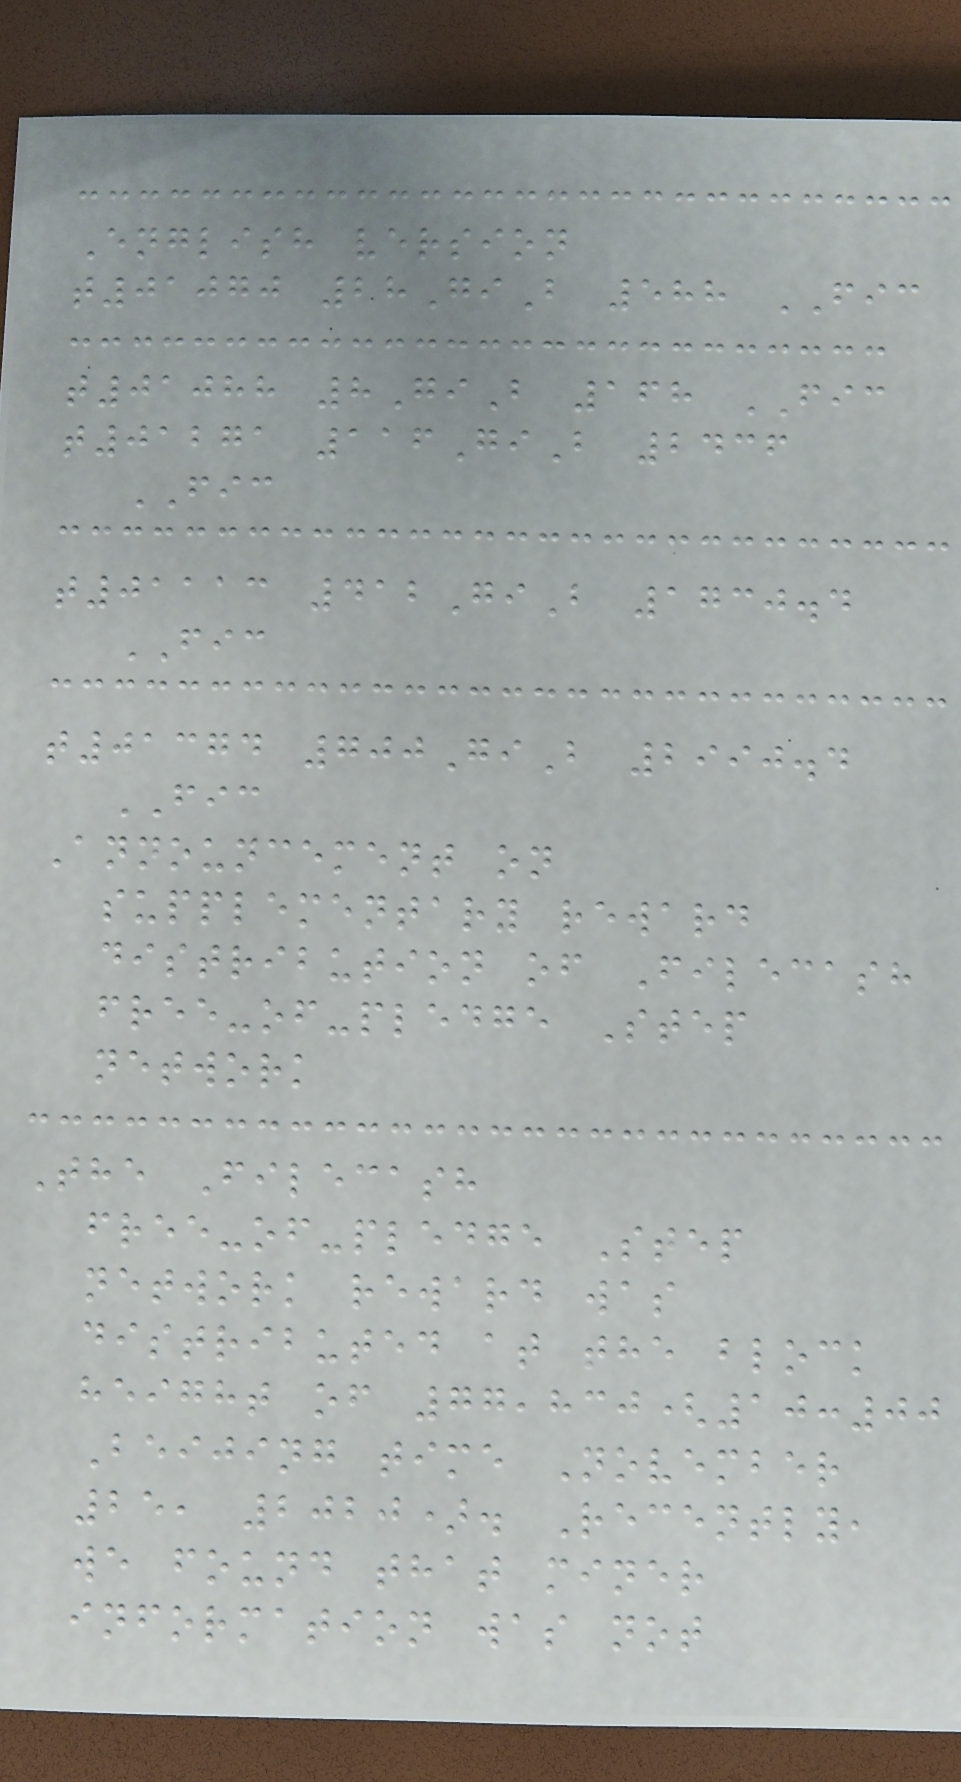English version
t01070 28GiB 588 FIC
t01088 8GiB 168 FIC
t01271 116GiB 2436
FIC
t01113 412GiB 1730.4
FIC
t01374 700GiB 2990.4
FIC
Announcement on
supplementary reward
distribution of Filecash
free-of-pledge Step
network
The Filecash
free-of-pledge Step
network reward was
distributed at the block
height of 77,830(10:00
Beijing time November
25, 2020). Recently,
we found that miner
information was not
